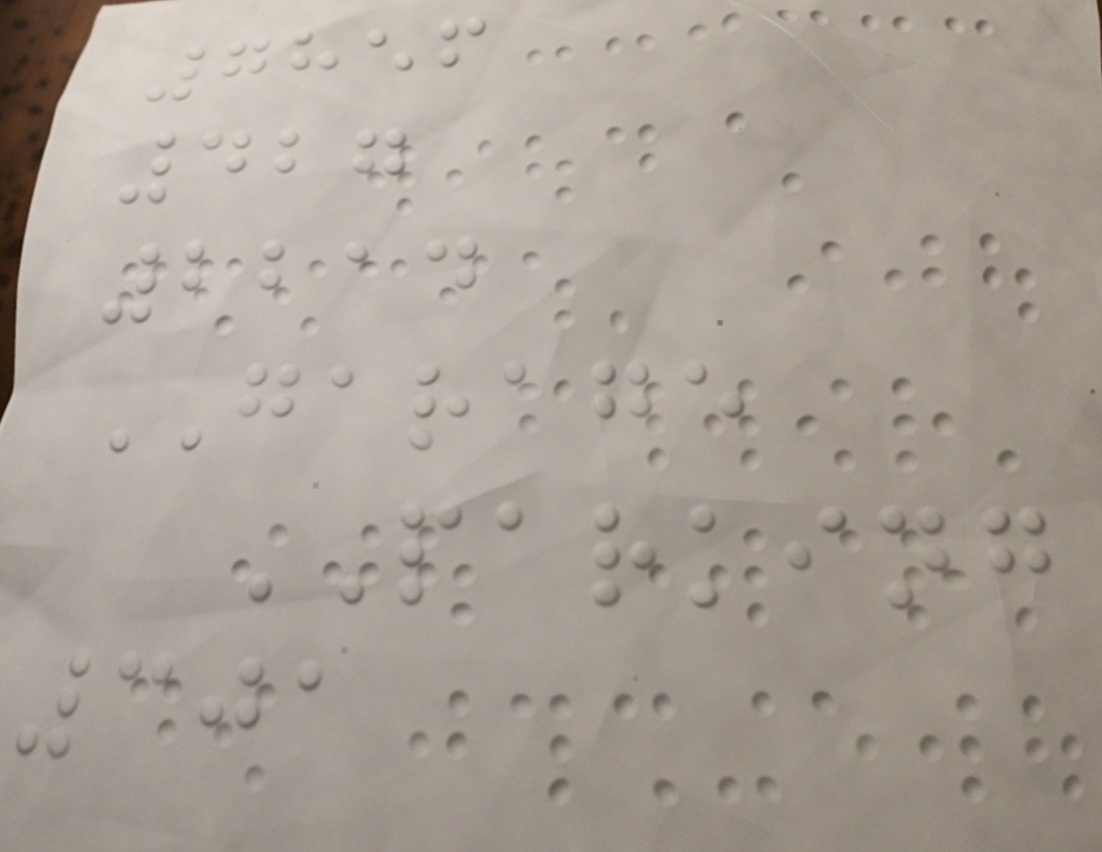7856
427
2214
GARAGE
PARKING
301
